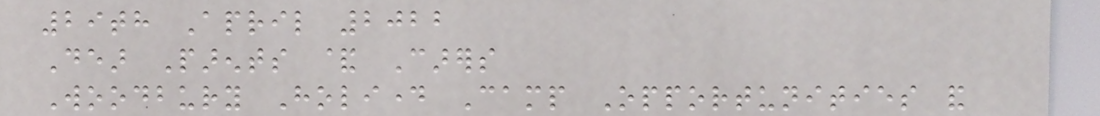29th April 2022
Dear Parents & Carers
Woodbury Holiday Camp Opportunities and
